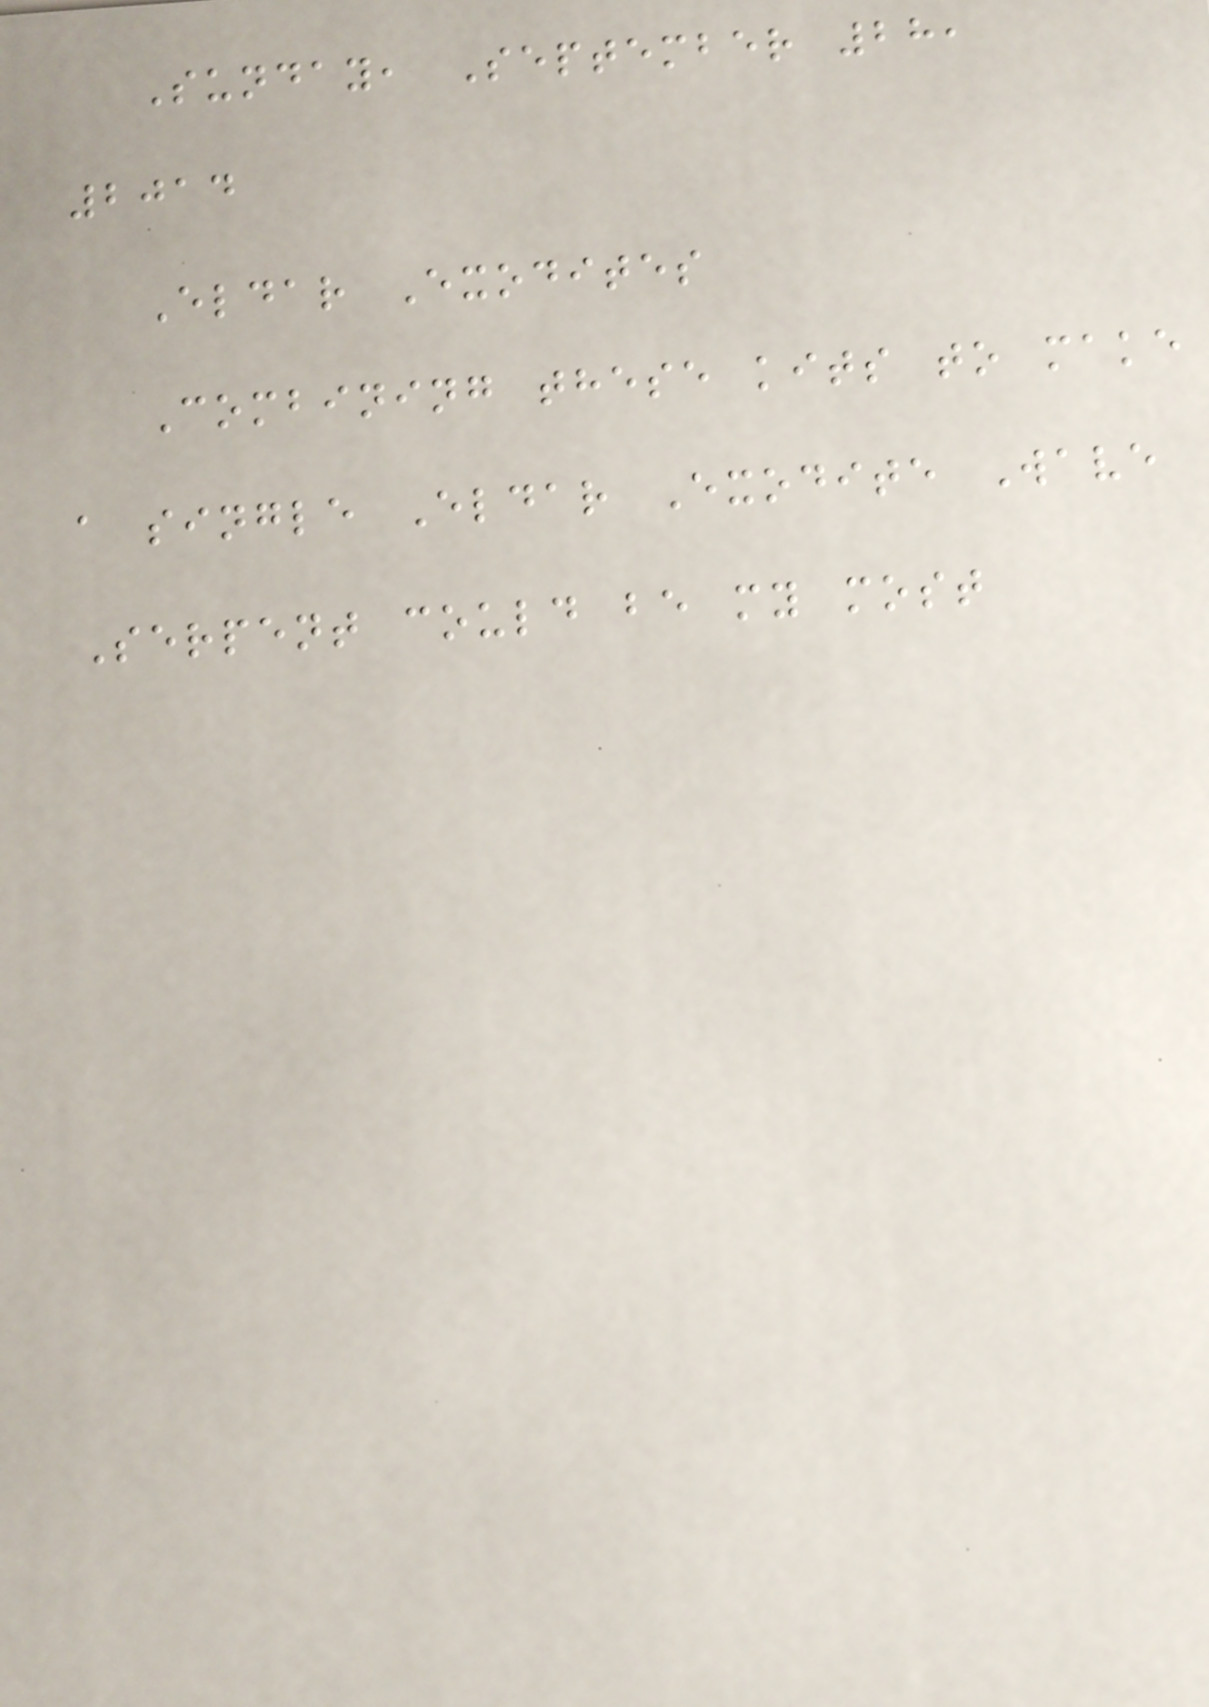Sunday, September 28,
2014
Eldar Exodites
Combining these kits to make
a single Eldar Exodite Wave
Serpent could be my most
